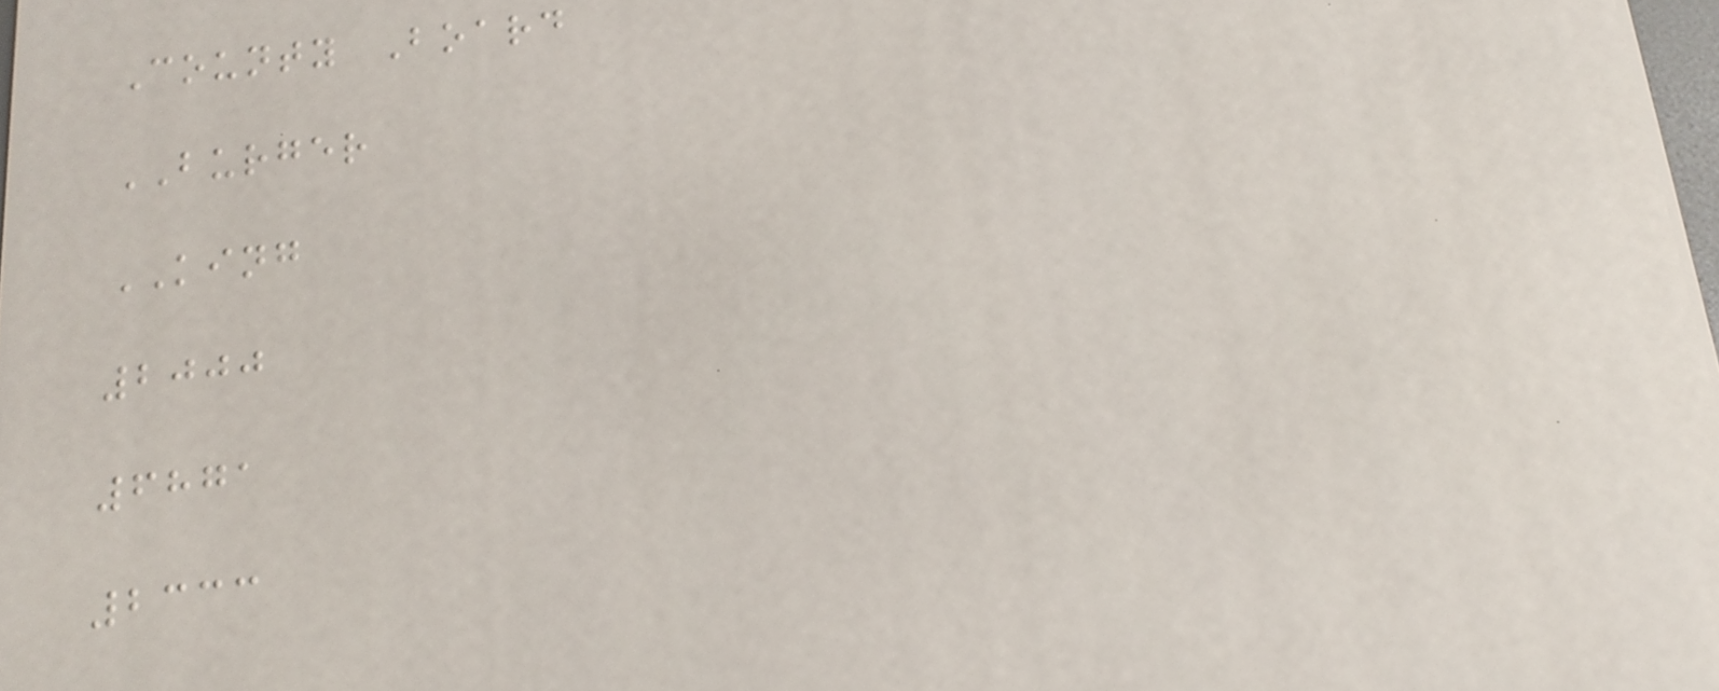County Board
BURGER
KING
2000
6871
2333
